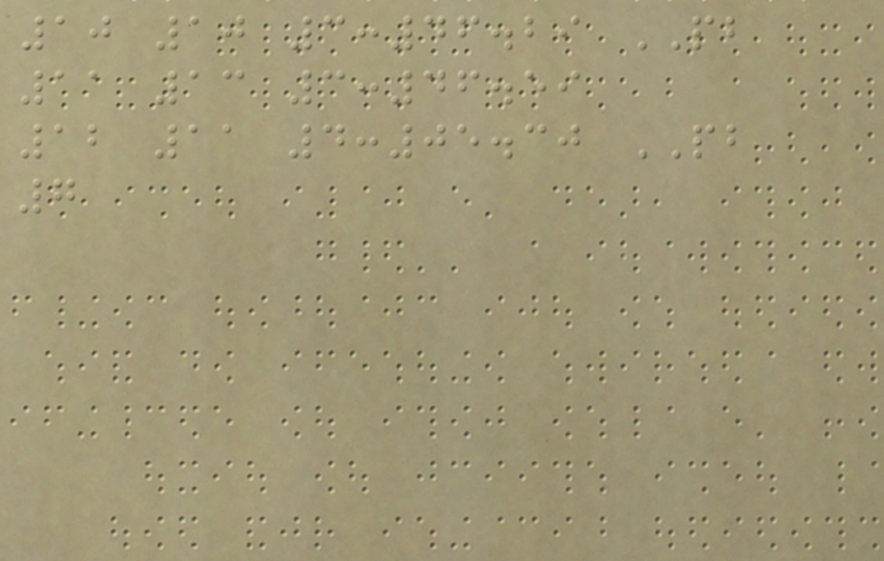10 10 3:46.29 PB
11 13 3:46.59
12 11 4:05.30 PB
7
